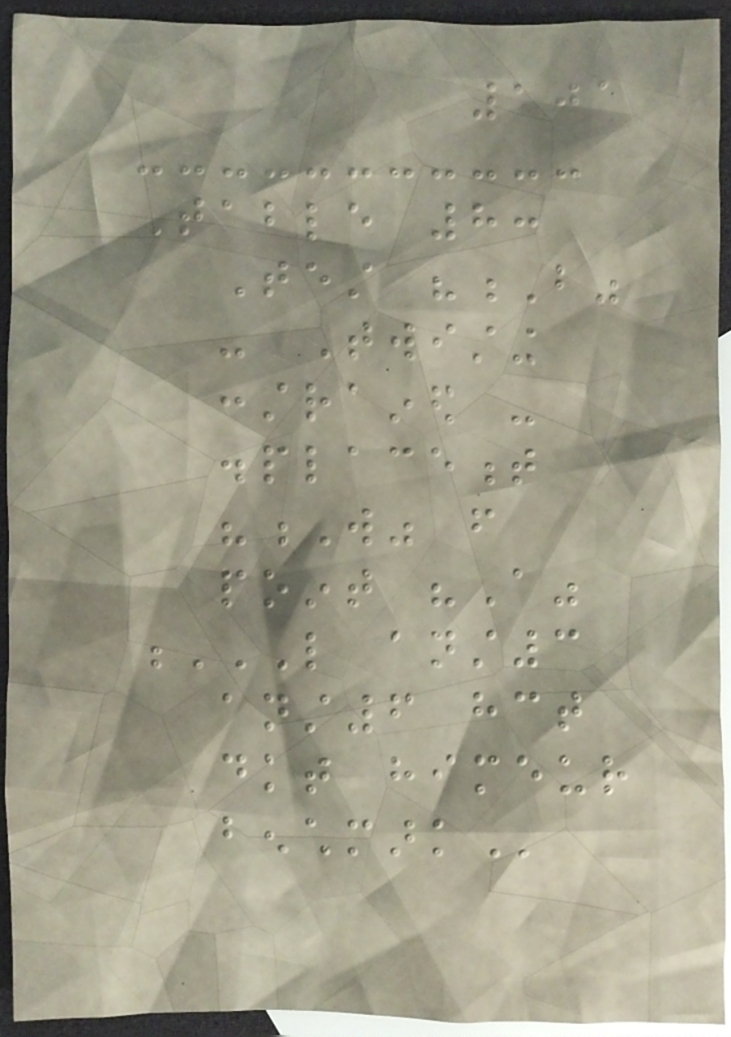101
Table 8:
Test "B"
- Twisting
constrained -
displacement
"W" from
point "A"
L ANST3
ANST6 HCT
DKT HIMEUR
BENCHMARK
